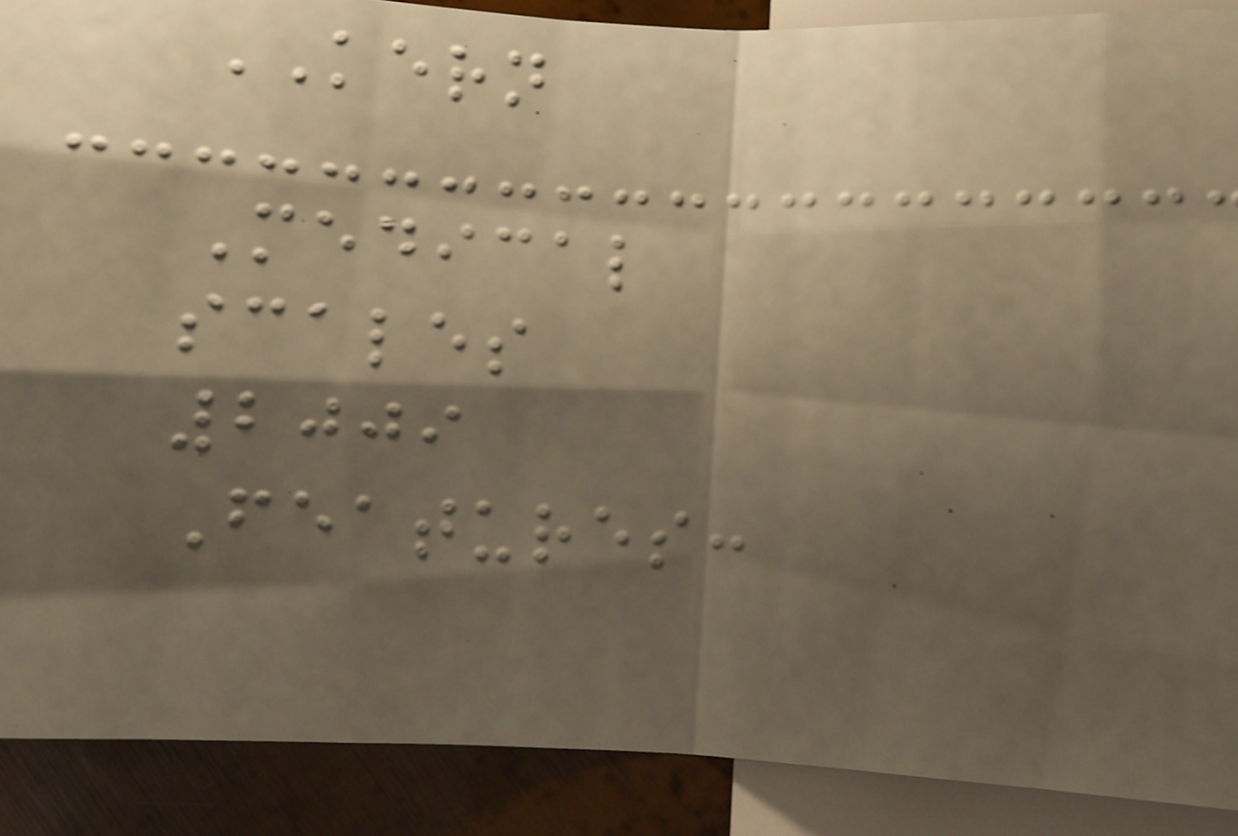KERN
Medical
scales
2009
Features:
